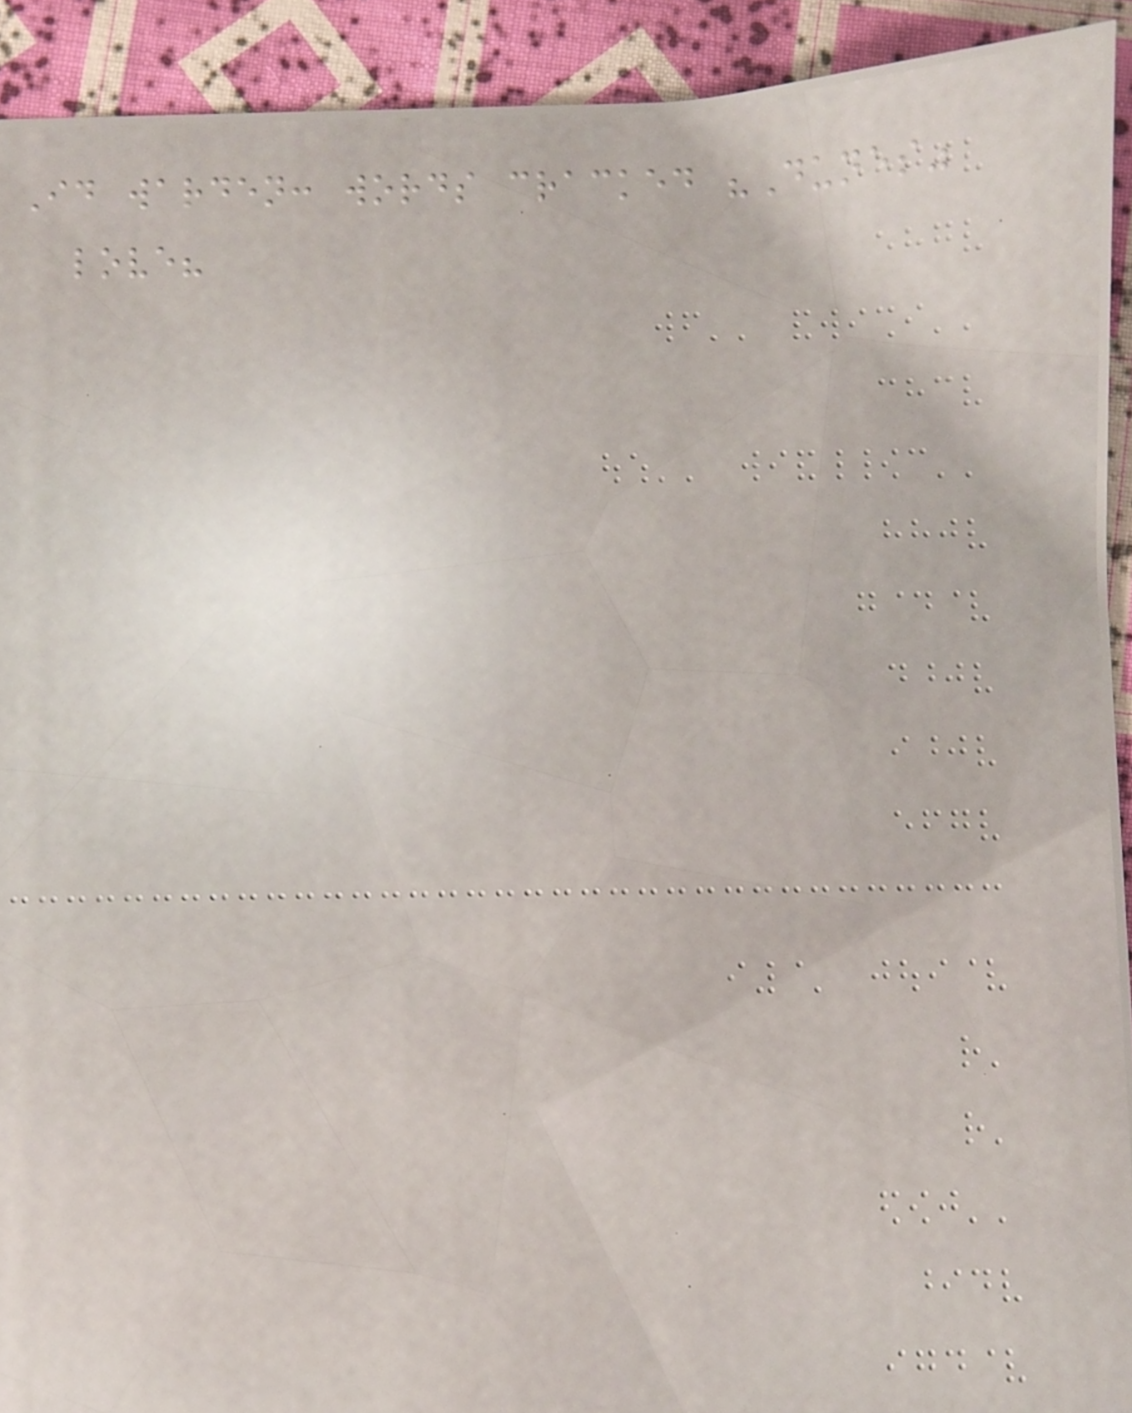Id warden: words cracked "Dunes"
love?
